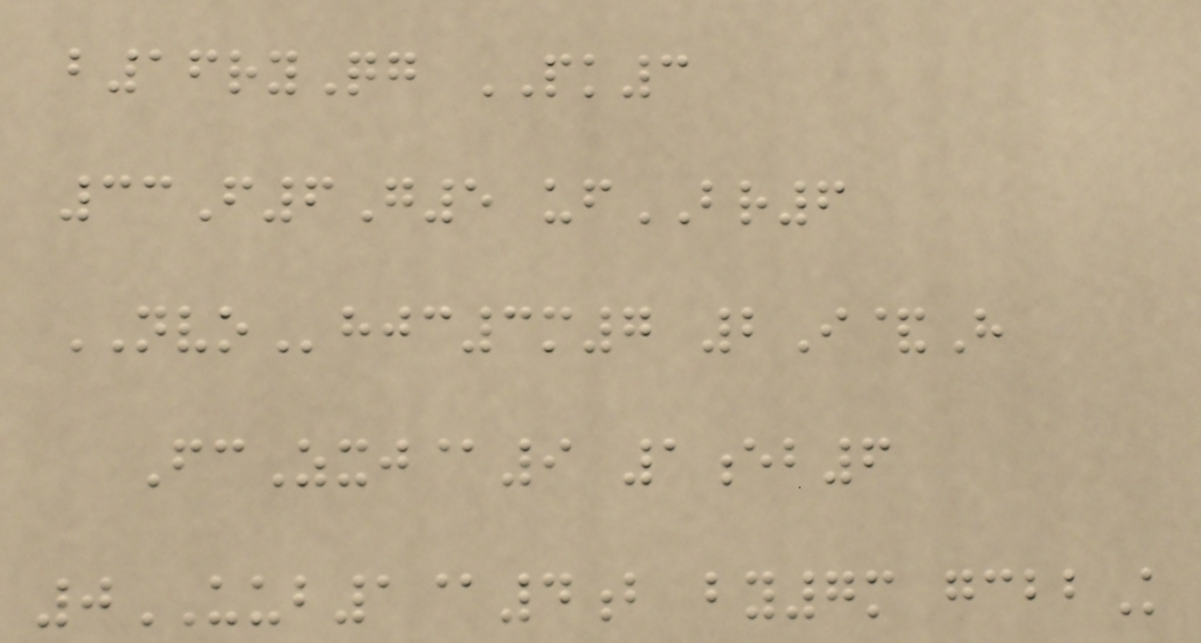b16ryQg PK3
33F6G5 ufBR6
NVOhjc3m7 2I&H
FcZxj@9 1eb6
0UUB1@4b by7m gcbbK
